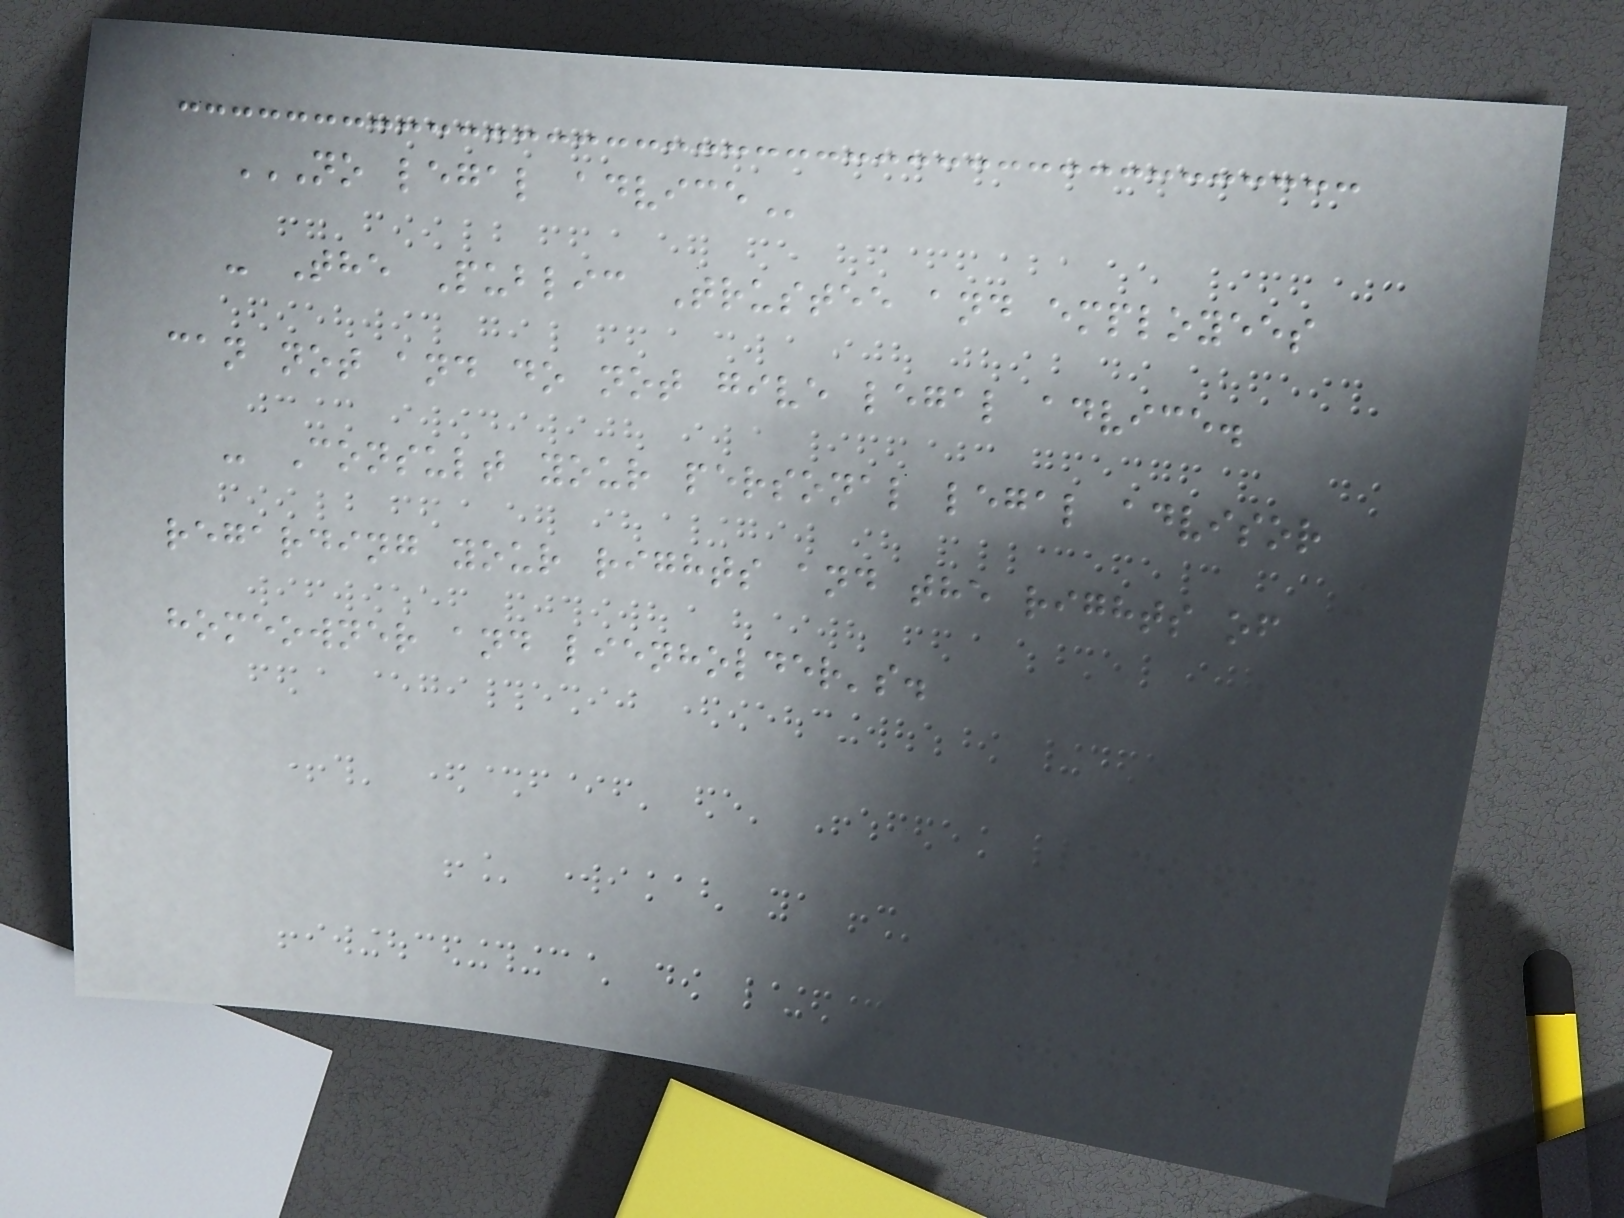NO LEGAL ADVICE
- The Public Trustee and employees
can not and do not give legal advice.
- Consult your personal legal advisor
regarding your rights and the rights of
homeowner and lienholder's.
